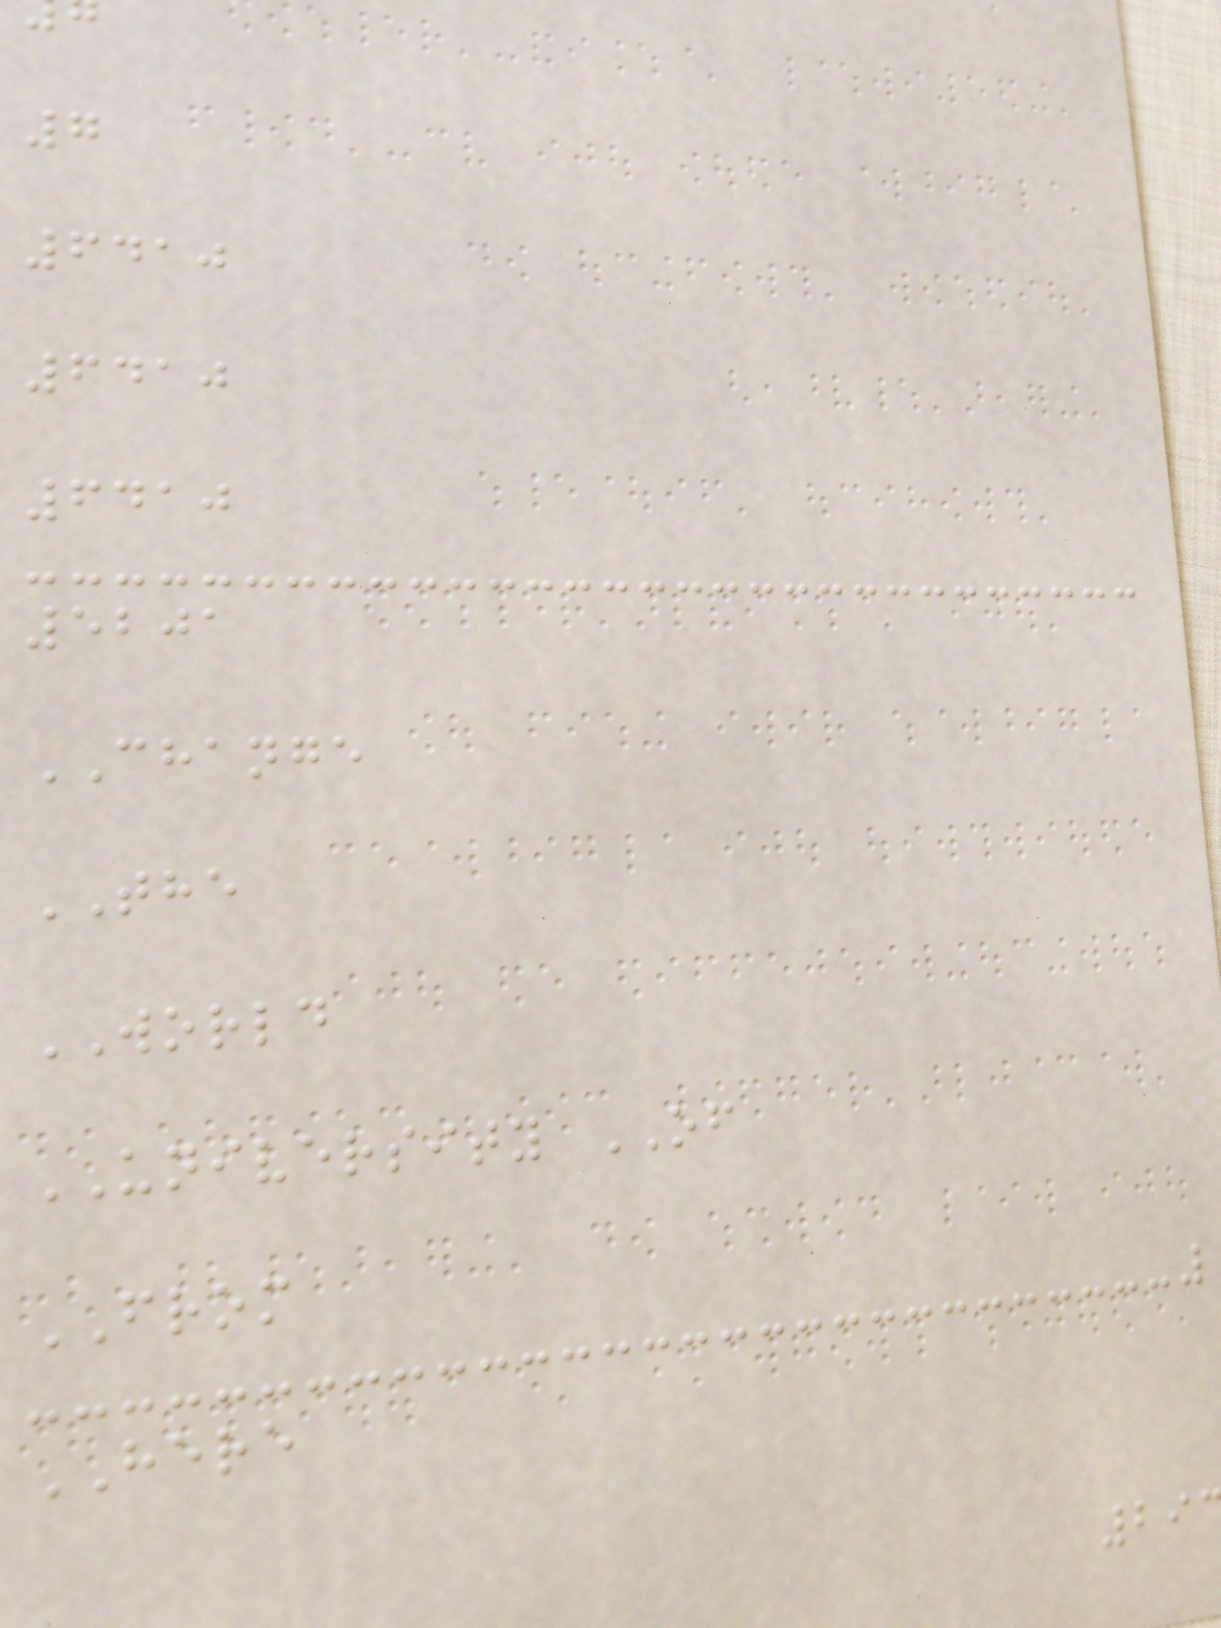7
6410
6410
6410
5201
CHANGE
THE
WORLD
UNIVERSITY OF
FROM
HERE
